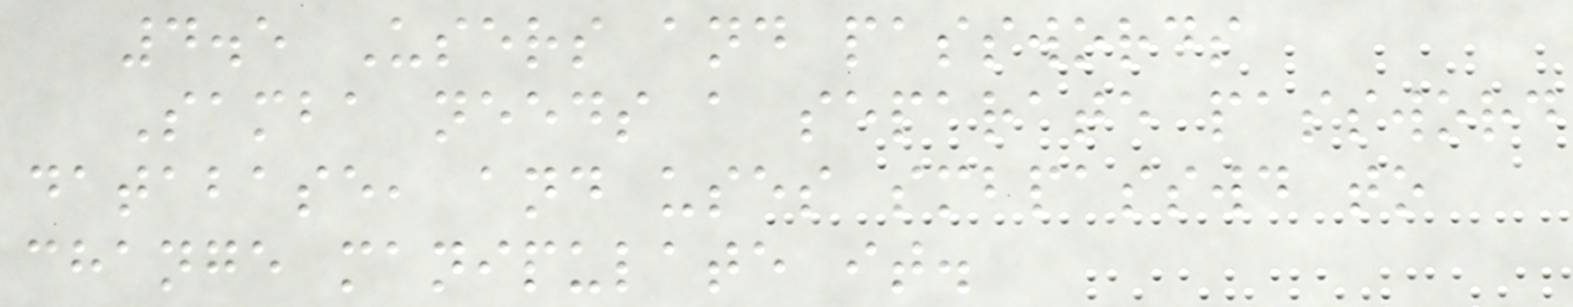4.5 Users and passwords
Samba needs a separate password
database, and uses smbpasswd to
change manipulate it.
